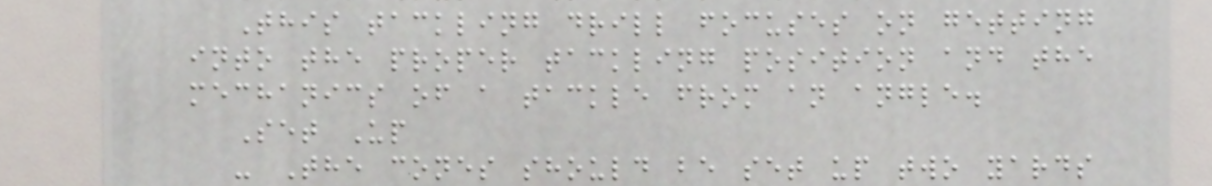This tackling drill focuses on getting
into the proper tackling position and the
mechanics of a tackle from an angle.
Set Up
- The cones should be set up two yards
